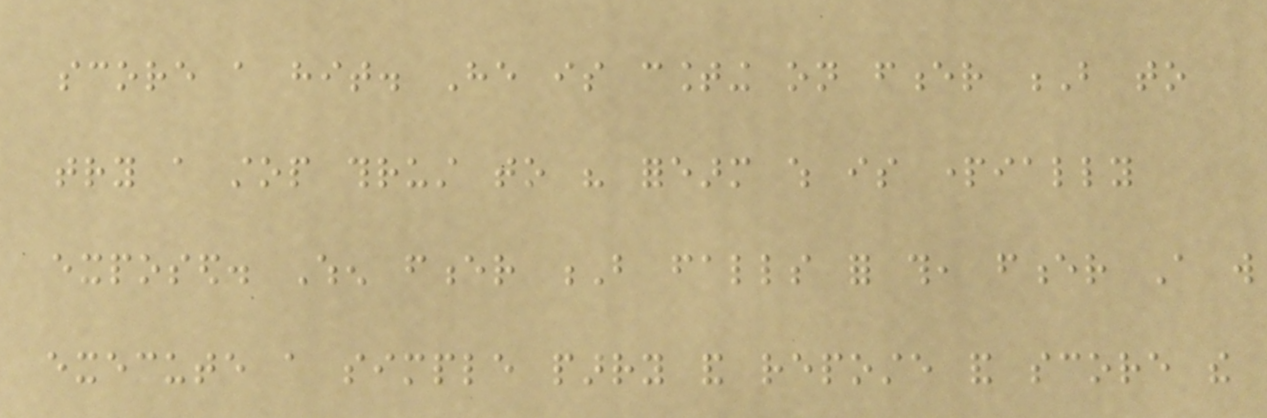score a hit. He is counting on fencer B to
try a stop thrust to his forearm which is partially
exposed. When fencer B falls for this, fencer A will
execute a simple parry and reposte and score the
